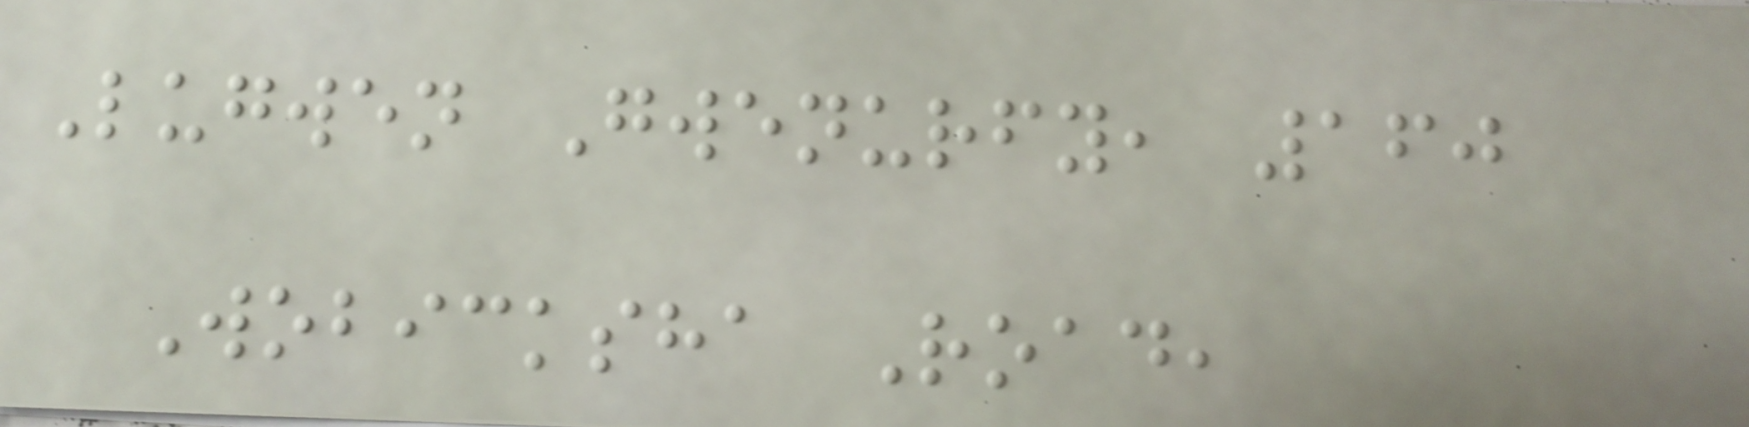Lugwen Gwenurfy, 160
Wobicksha Road,
